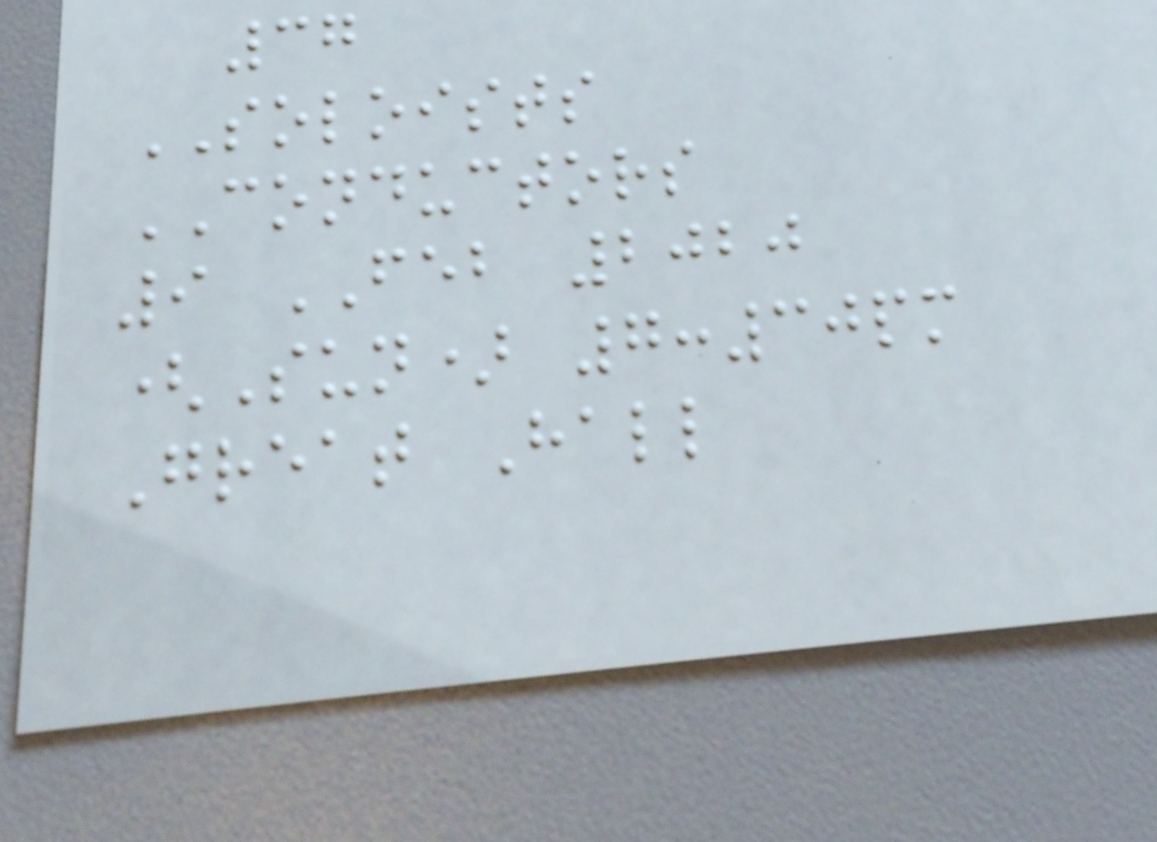37
SOLOISTS
CONDUCTORS
9 FEB 2020
(Sun) 7:30pm
Great Hall
